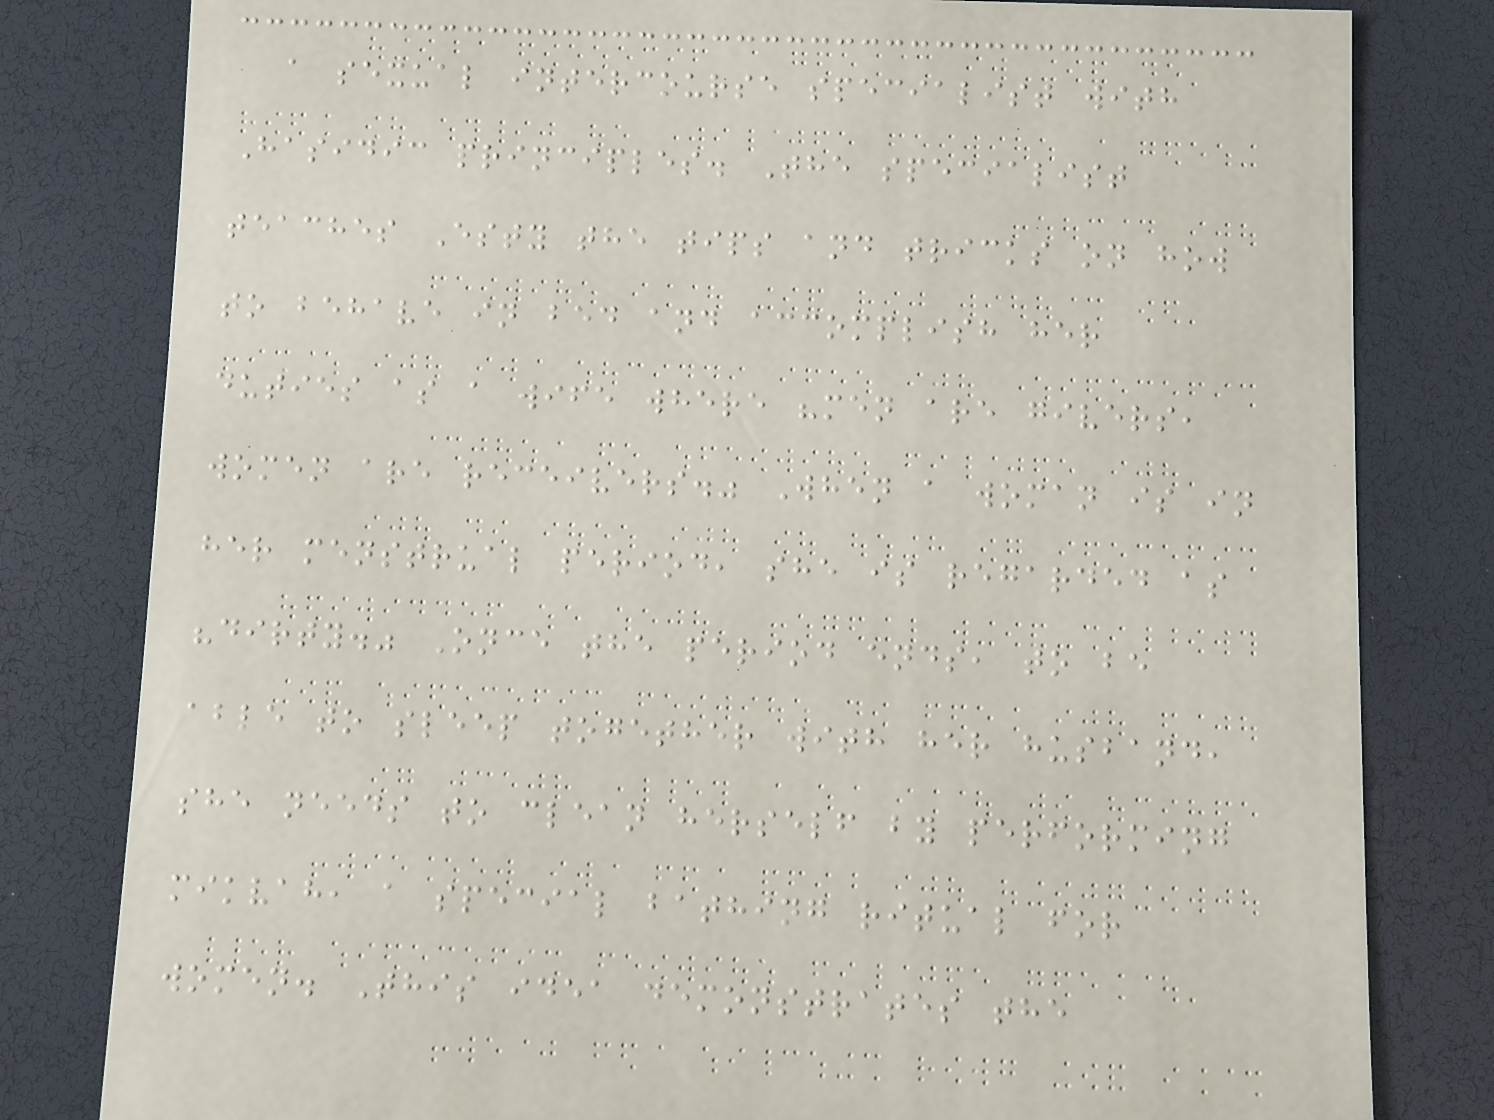a sexual intercourse specialist with
Hasidic principles. The specialist
teaches Esty the tips and tricks on how
to behave in bed and accomplish her
duties as a wife where "men are givers,
women are receivers." When a woman is in
her menstrual period, she is regarded as
"dirty." Once the period ends, to be
able to sleep together with her husband,
she needs to clean herself by performing
mikvah, a special bathing ritual for
women. This idea demonstrates the
